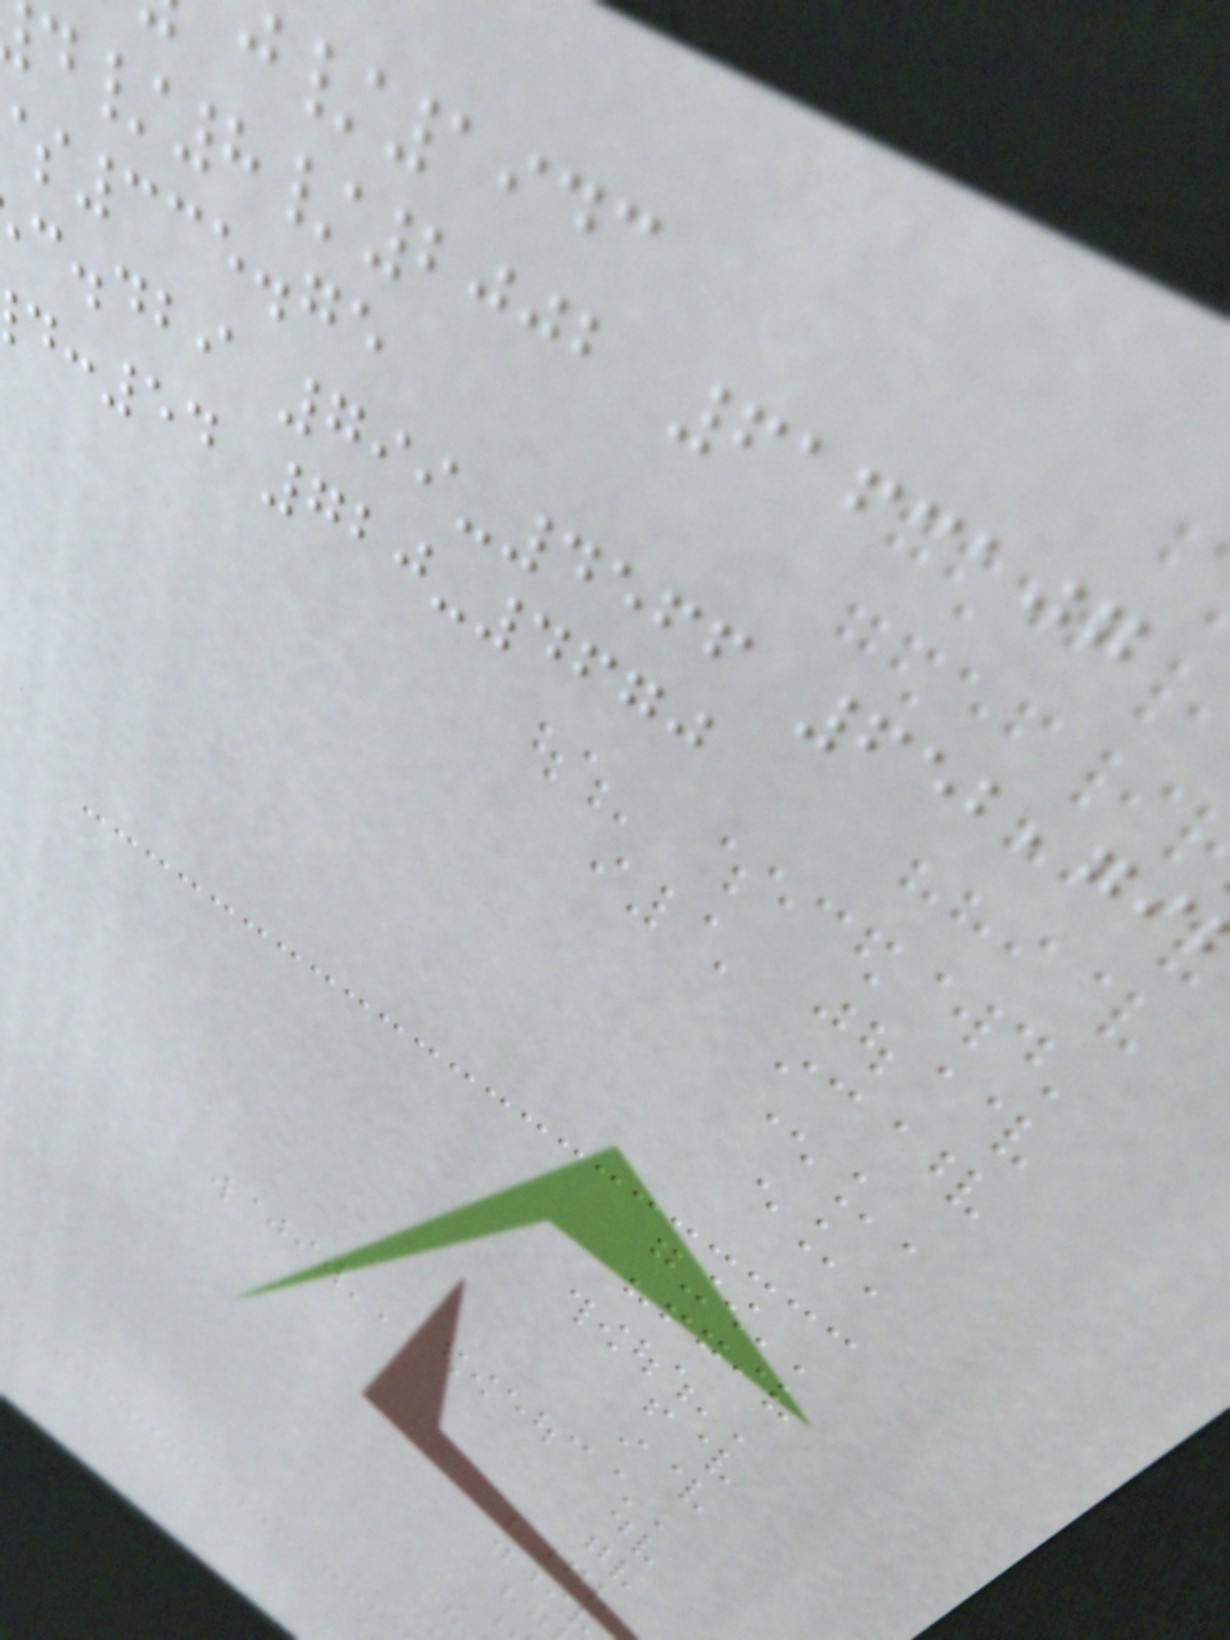/1943
/8/2002 6163107
335.75
c.dbi 799-4566 652,79
:54 720-4670
